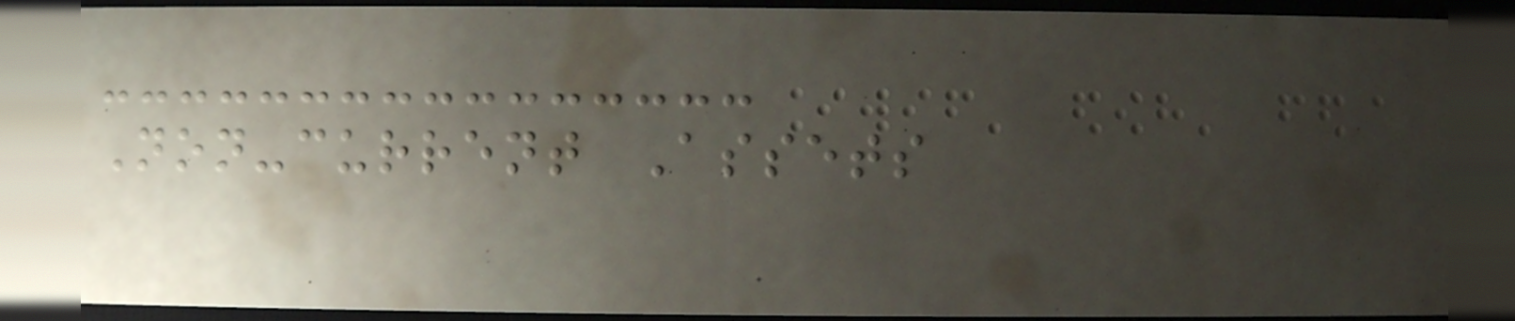Non-current Assets
